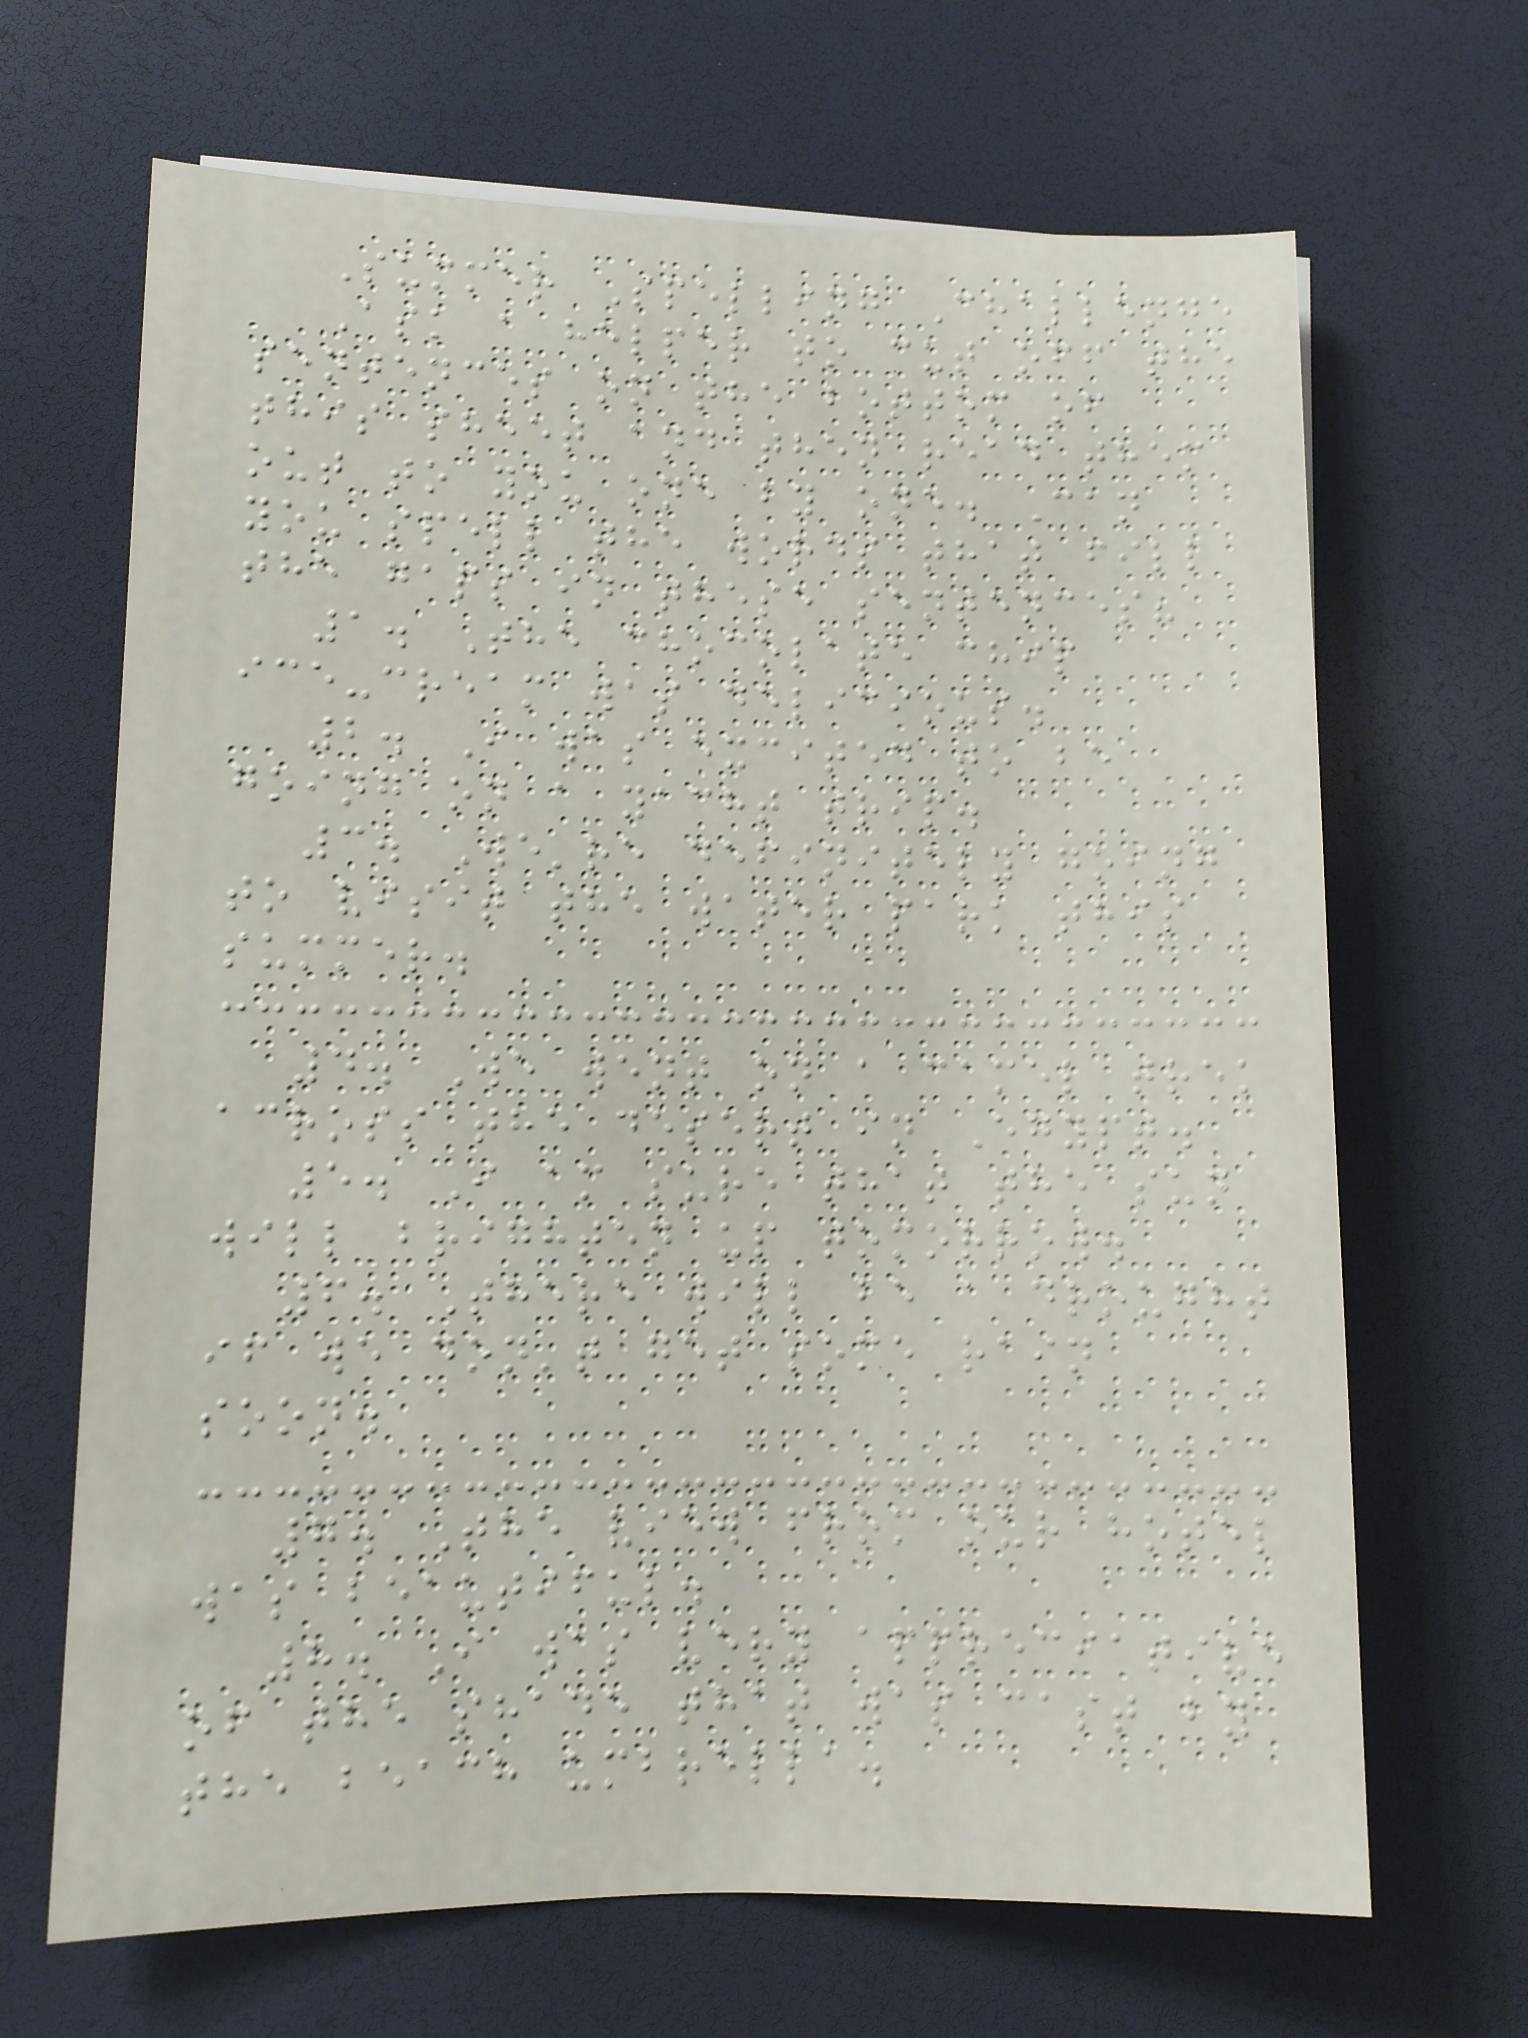Summer Spelling Challenge
Ask a helper to cut off the
sentences on the bottom of
this sheet and then read them
out to you one by one. Can
you spell the words that fill
the gaps in these sentences?
1. The chocolate chip
ice-cream was delicious.
2. I was excited to be
going on a yacht trip.
3. We're definitely going
to visit the water park this
summer.
4. We went on a camel trek
across the desert in Egypt.
5. I am sure that the sun
will brighten up tomorrow.
6. There will be a drought
if we don't get some rain
soon.
7. The view from our hotel
was beautiful.
8. I was very appreciative
of the shade that was cast by
the beach umbrella.
